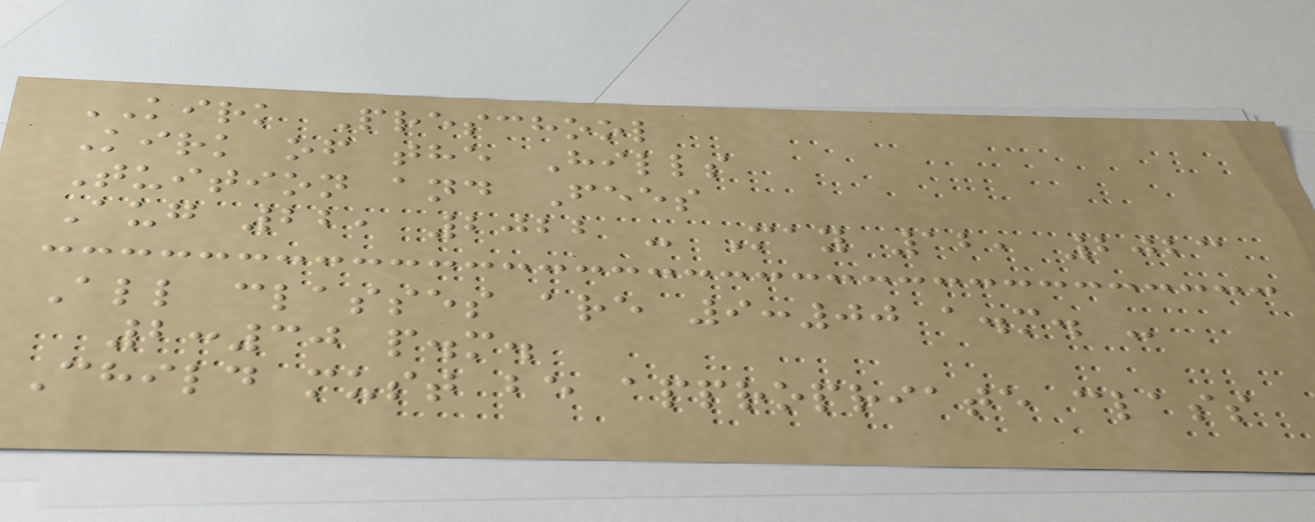KIRK Preschool
Kirk of the Hills
Tuition and Fees
Aug 22, 2022 - May 12, 2023
All classes are 9:00 a.m. -
2:30 p.m.
Child must be appropriate class
